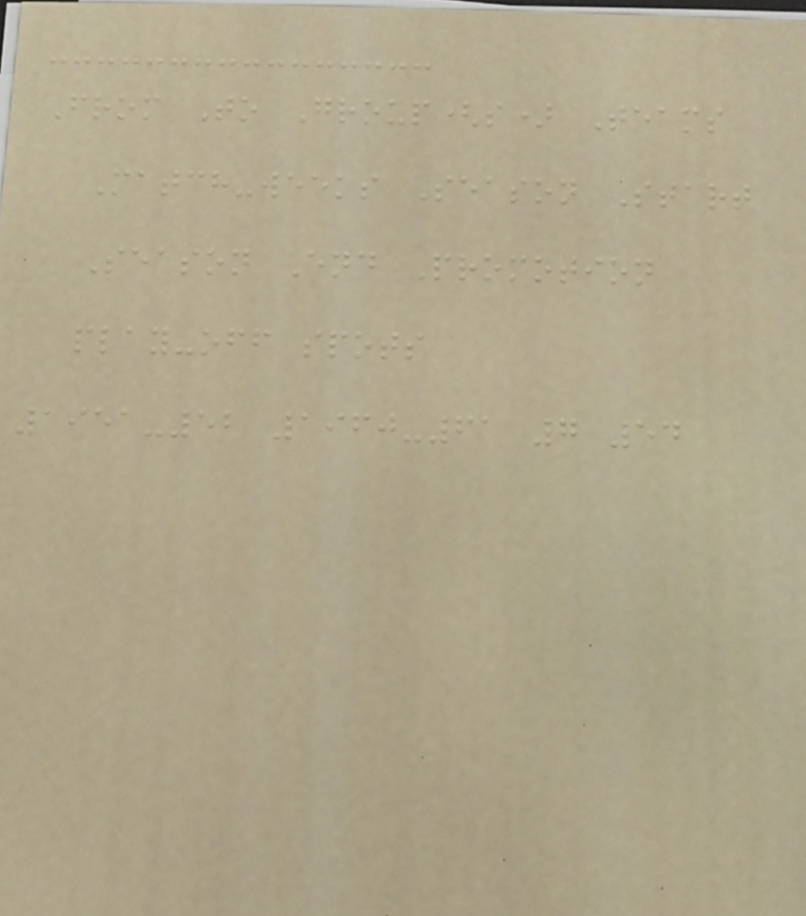From To Group(s) Teams
Match-weeks Season Start
Season End Promotion
play-off spots
1951-52 1960-61 7 54
